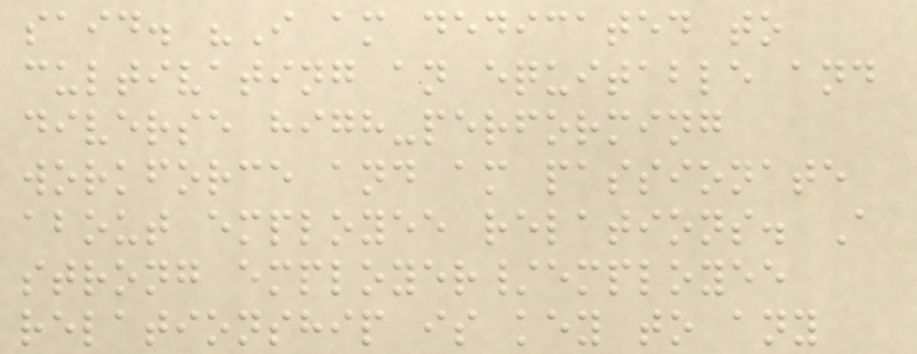said. "I am dedicated to
cultivating an equitable and
diverse high-performing
workforce and am passionate
about employee relations. A
strong employer/employee
relationship is key to any
